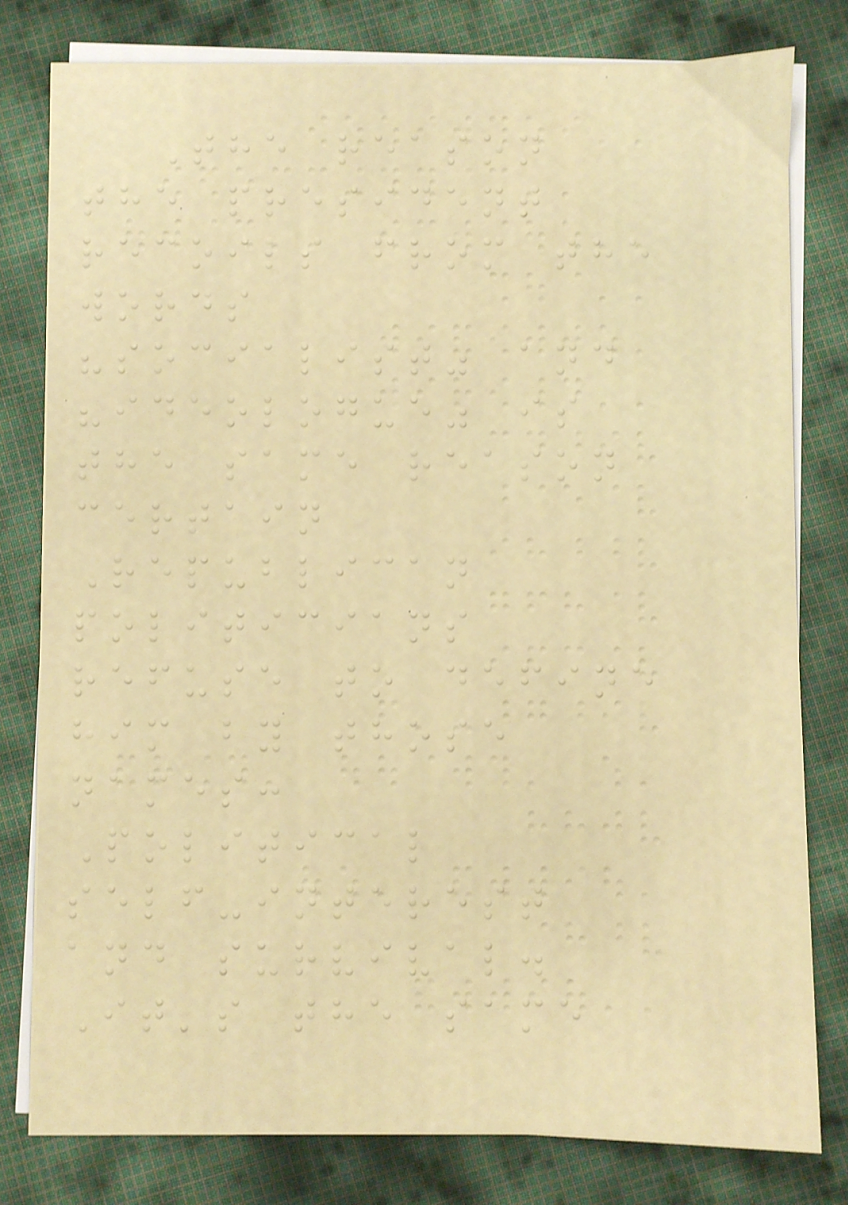The reason
the president
recoils from the
words
"socialist" and
"ideologue" is
the same reason
certain
Republican
politicians
refuse to define
him by those
names:
Political
self-interest
and survival.
It's the same
